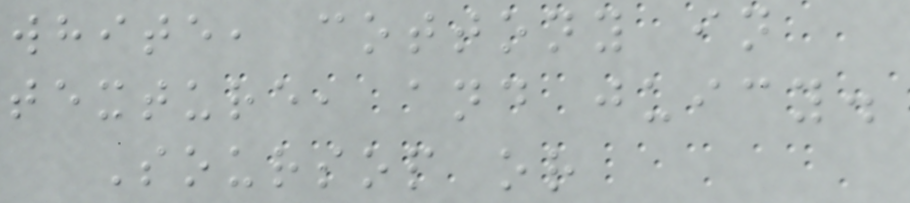white, cottony in
texture, and juicy.
Soursop or
